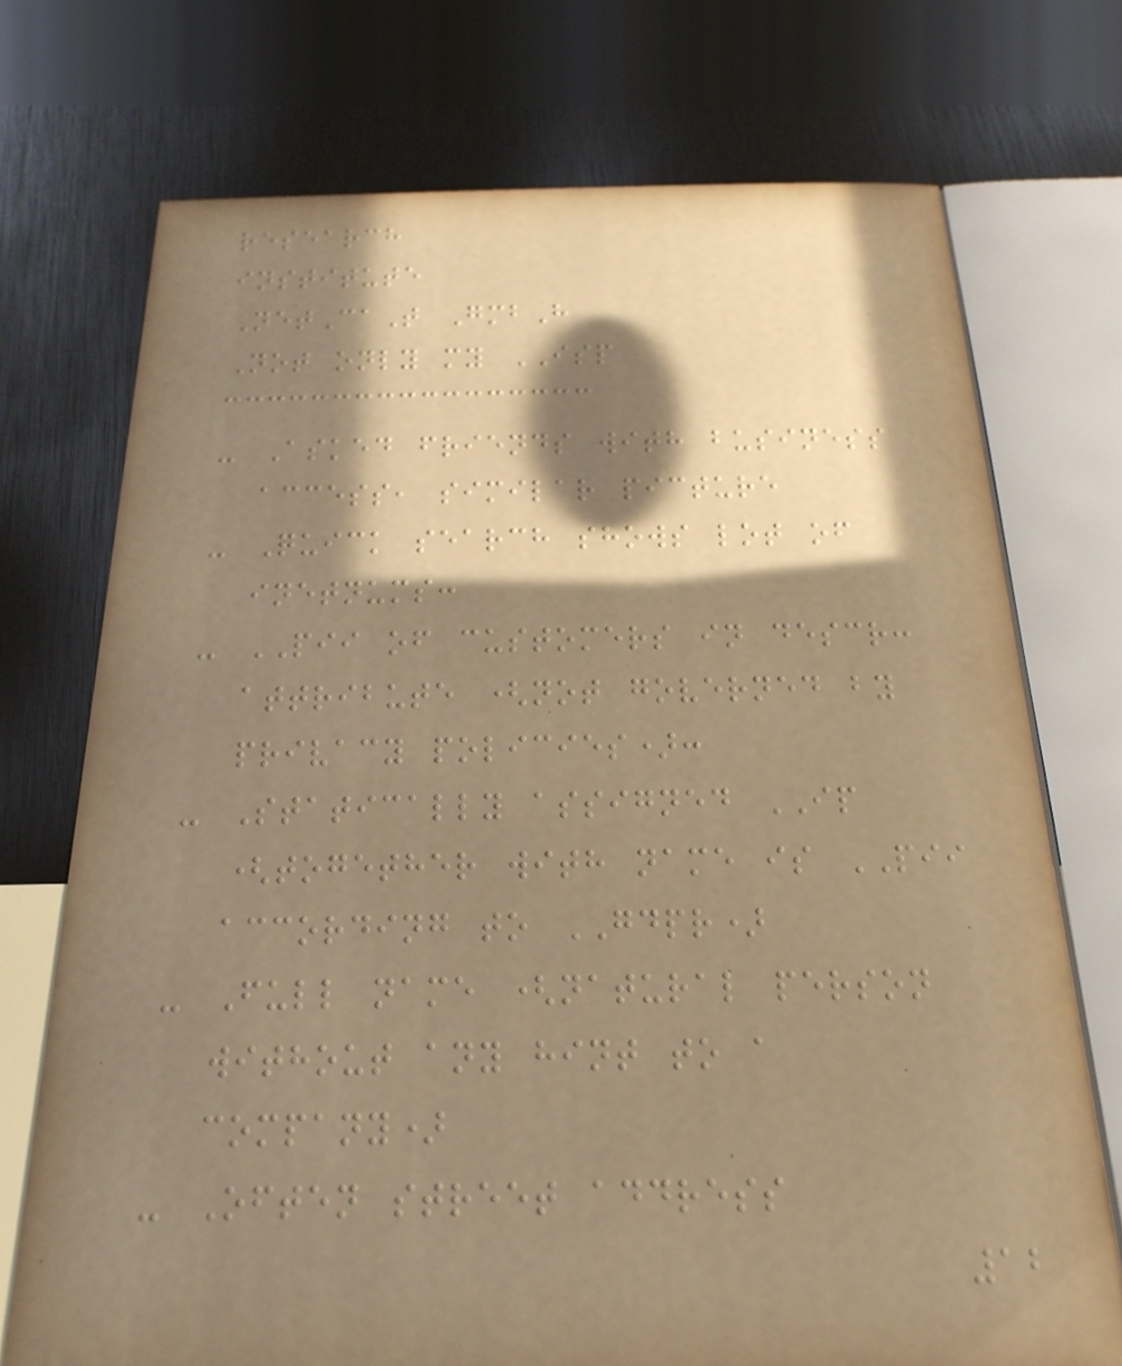research
institute
NetCaT GmbH
Not only my ISP
- Asked friends with business
access, similar picture
- Quick search shows lot of
inetnums:
- PII of customers in descr:
attribute (not governed by
privacy policies):
- Statically assigned IP
(together with name is PII
according to GDPR)
- Full name (natural person
without any hint to a
company)
- Often street address
12
